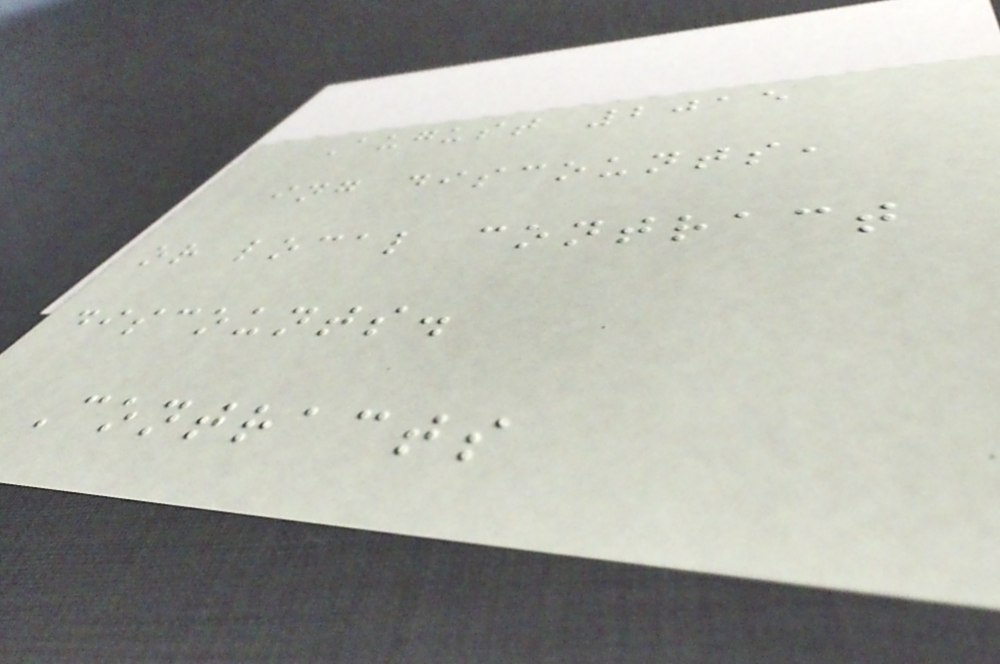August 2015
ing discounts,
or local contract
discounts.
Contracts
